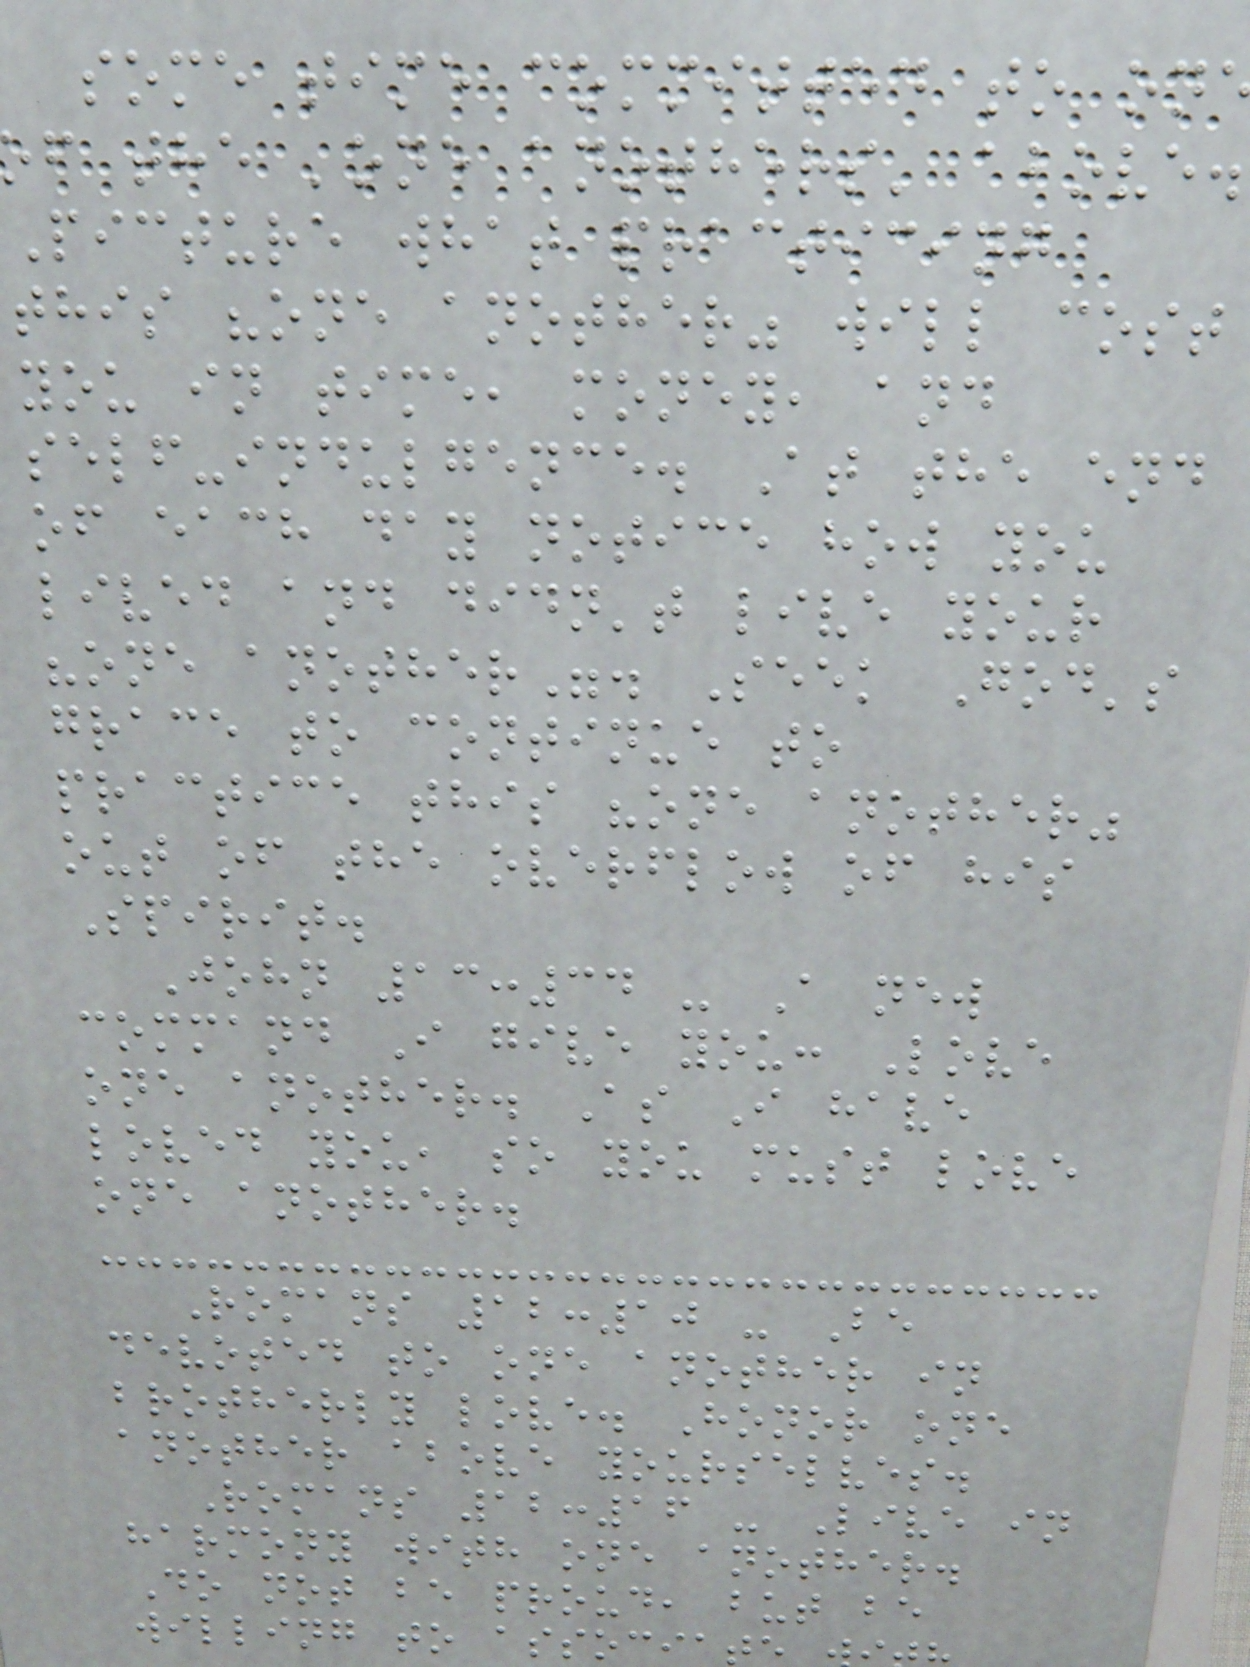some time committed to on
f the 'one anothers' above.
Picture what practicing
this "one another" will cost
you in time, money, and
self-indulgence. At the end
of each day notice how you
lived and didn't live your
"one another". Seek God's
grace to continue to
practice this "one another"
out of the overflow of his
Spirit.
John 13:34 - A new
command I give you: Love
one another. As I have
loved you, so you must love
one another.
Romans 12:10 - Be
devoted to one another in
brotherly love. Honor one
another above yourselves.
Romans 12:16 - Live in
harmony with one another.
Do not be proud, but be
willing to associa
